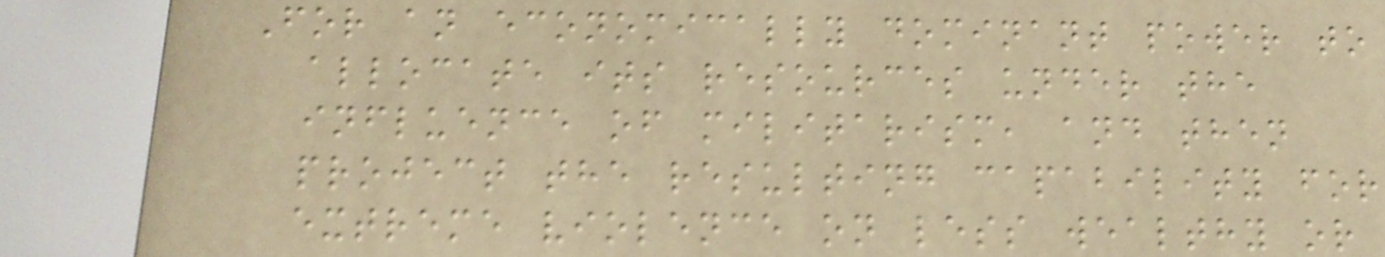For an economically dominant power to
allocate its resources under the
influence of militarism, and then
project the resulting capability for
extreme violence on less wealthy or
